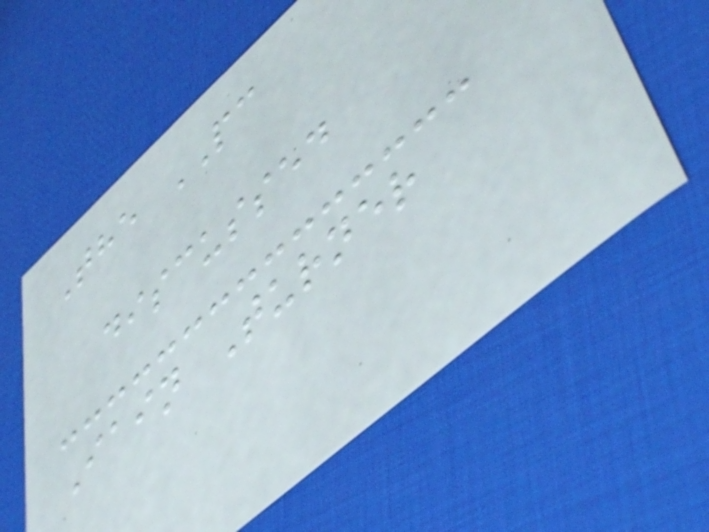The PC
discussed
Iain Turner
